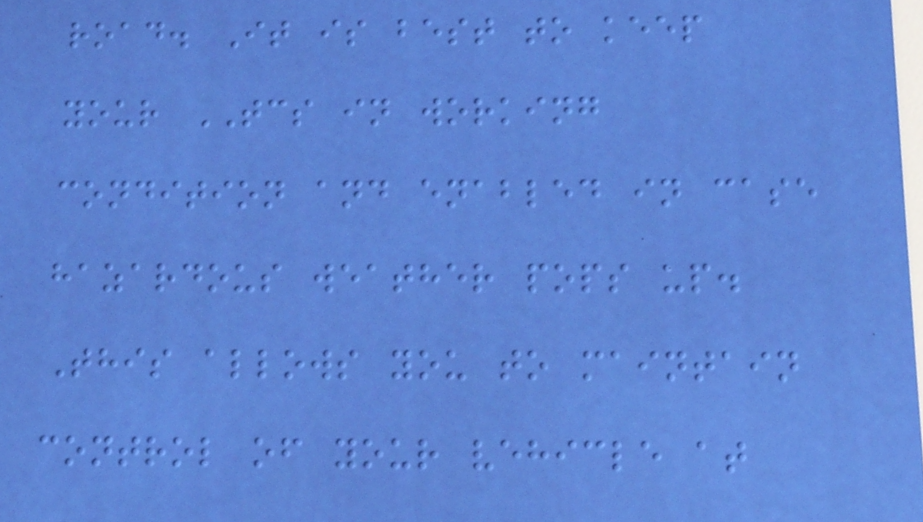road. It is best to keep
your TCS in working
condition and enabled in case
hazardous weather pops up.
This allows you to maintain
control of your vehicle at
